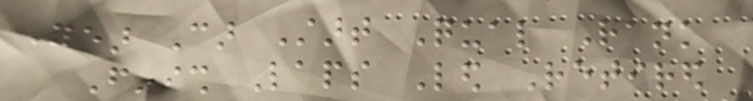Year Car Start Qual Rank
Finish Laps Led Retired
